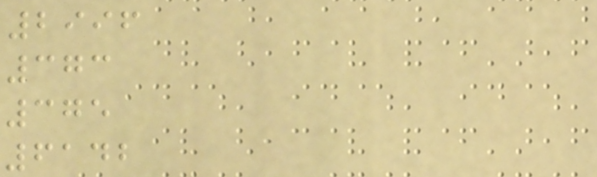2996
373
375
6142
